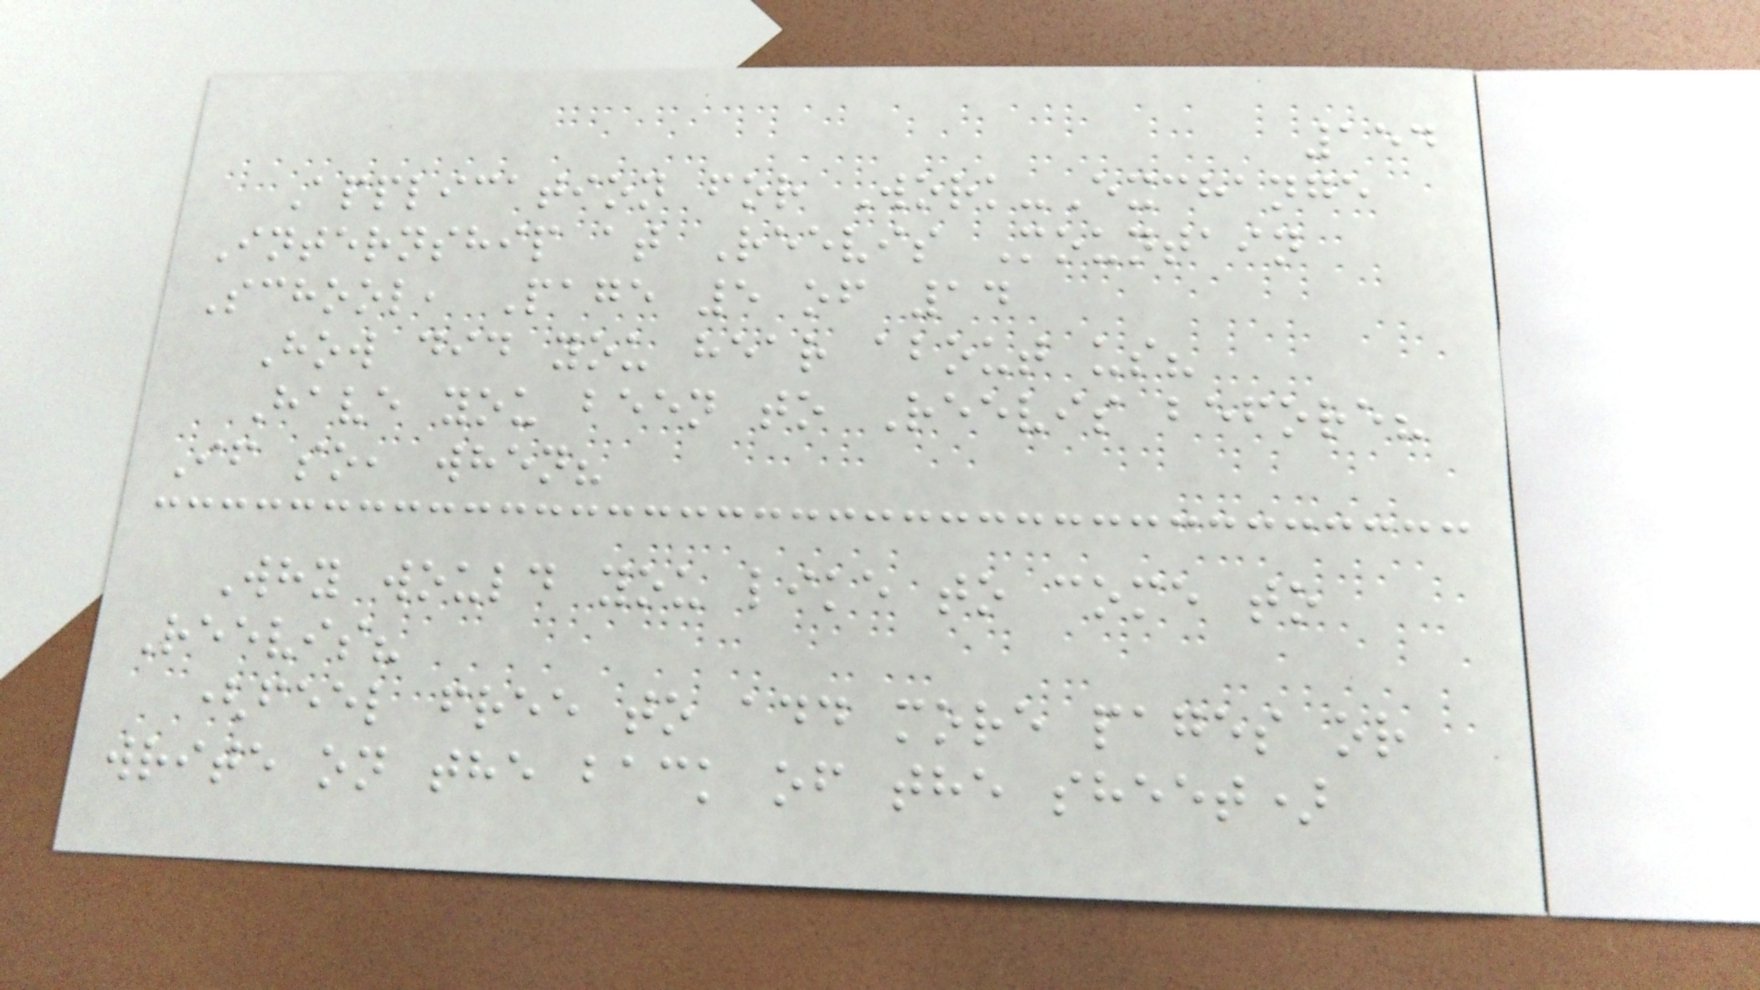154
Application for Work-Exchange
Internship at Reevis Mountain
School, Page 5 of 14
How did you hear about us?
Have you been to Reevis before?
If so, when?
Why would you like to come to
Reevis?
(feel free to add more pages or
write on the back of the sheet)
